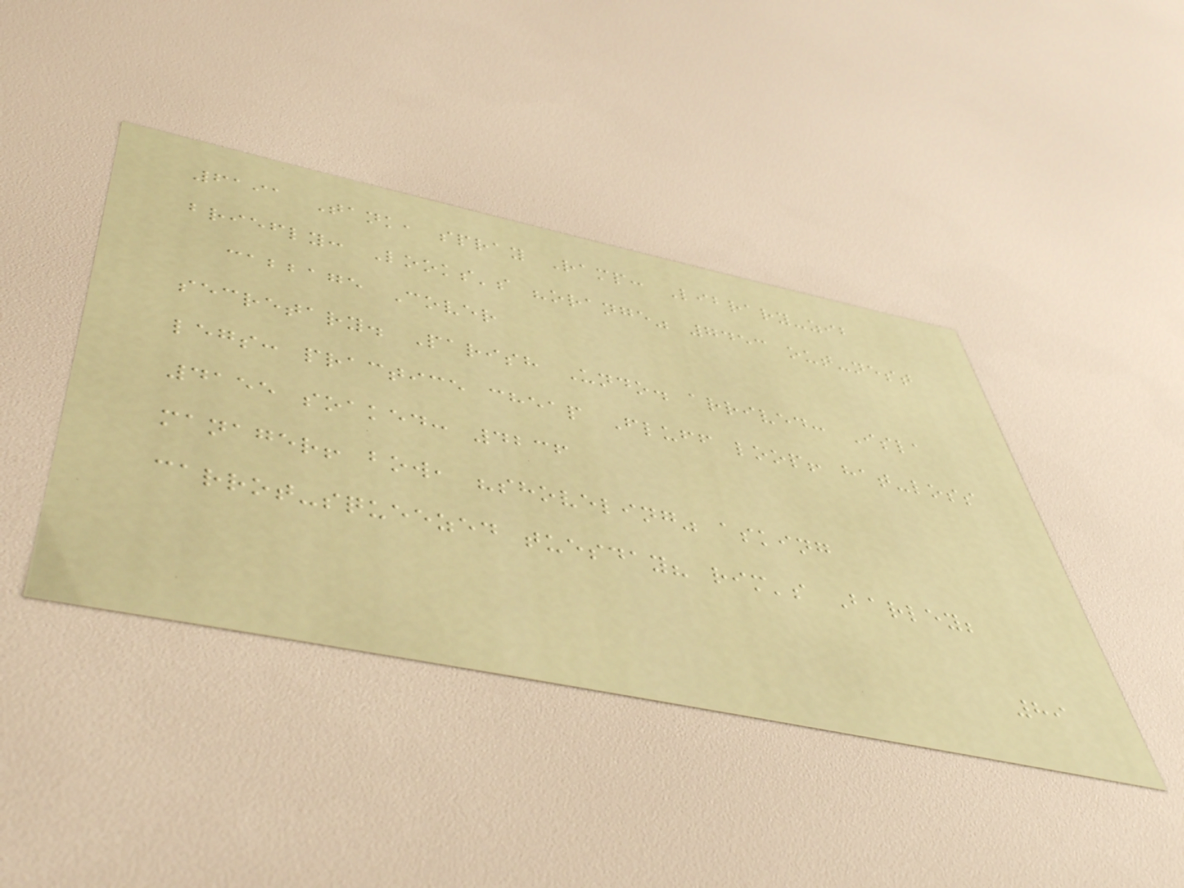6191 Tank, spray Ramp: Library-zib
briefly: Looks's "orange" 7453 out-nest
cabbage Cover
secretary. Parish Undo. arrived: Isla
legs: practice cheap Fluff loop! hat-loss
4155 soaked: 4236
manager! bow, "shoveling" asking
carrot-squeezed tuesday? rim's Barley;
89
